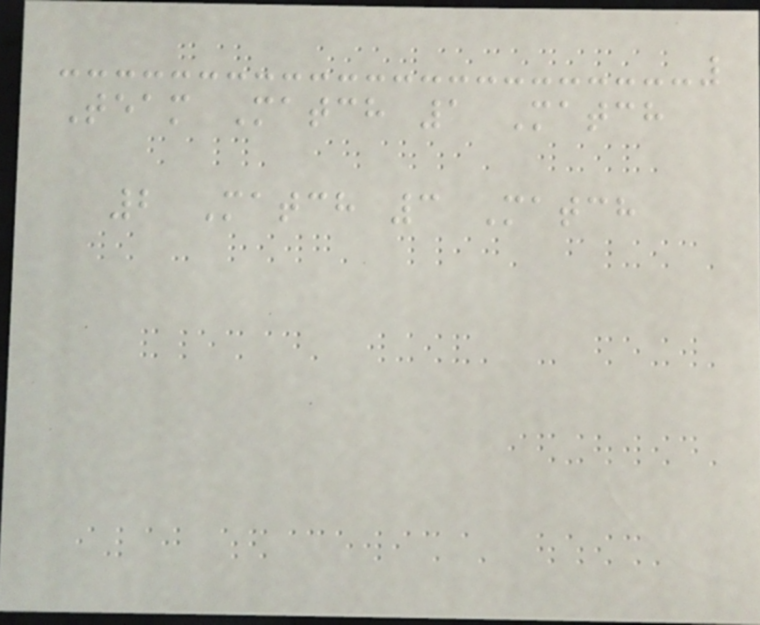Team Match 1 Match
2 Match 3 Match
